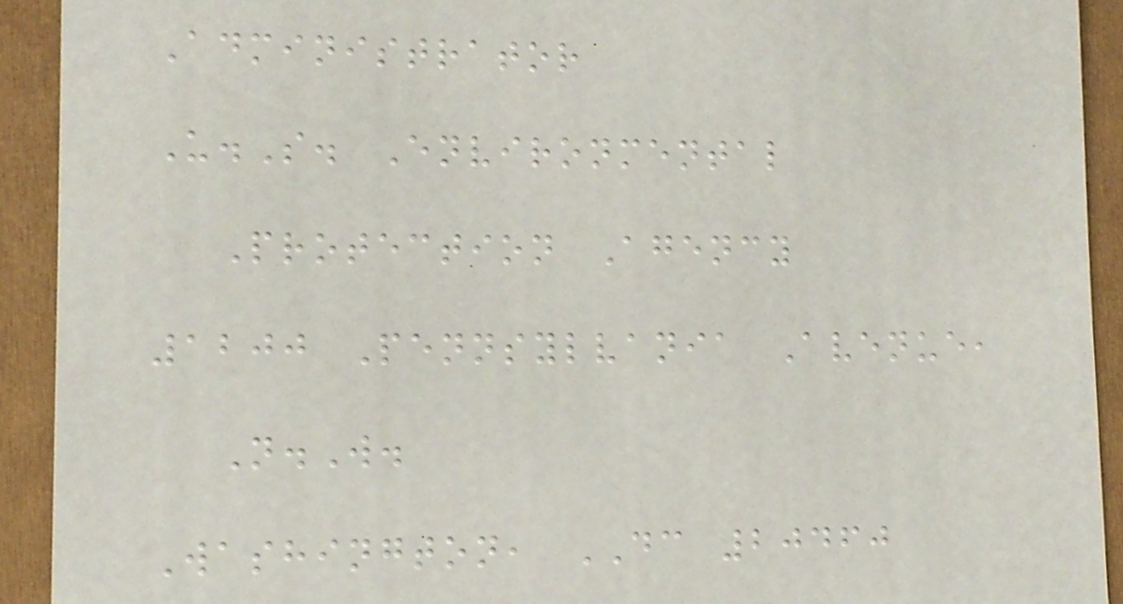Administrator
U.S. Environmental
Protection Agency
1200 Pennsylvania Avenue,
N.W.
Washington, DC 20460
